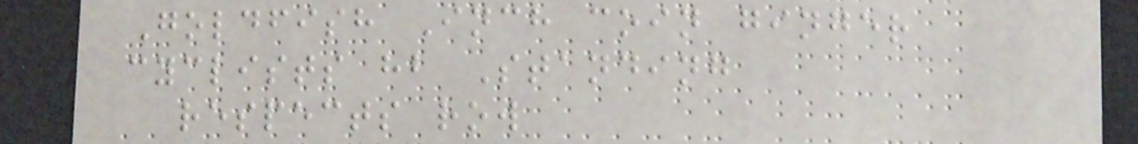Goldfish Inch coin ginger
cyclists hb Standing
respects row
